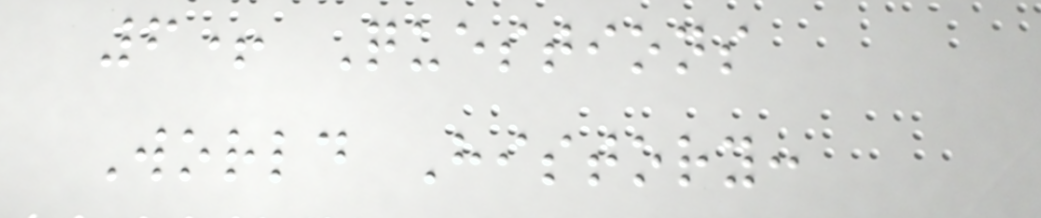6+ Questions
World History:
